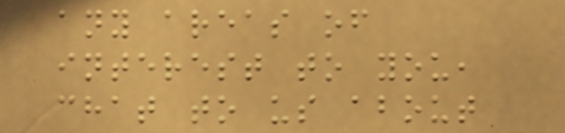any areas of
interest to you,
chat to us about
